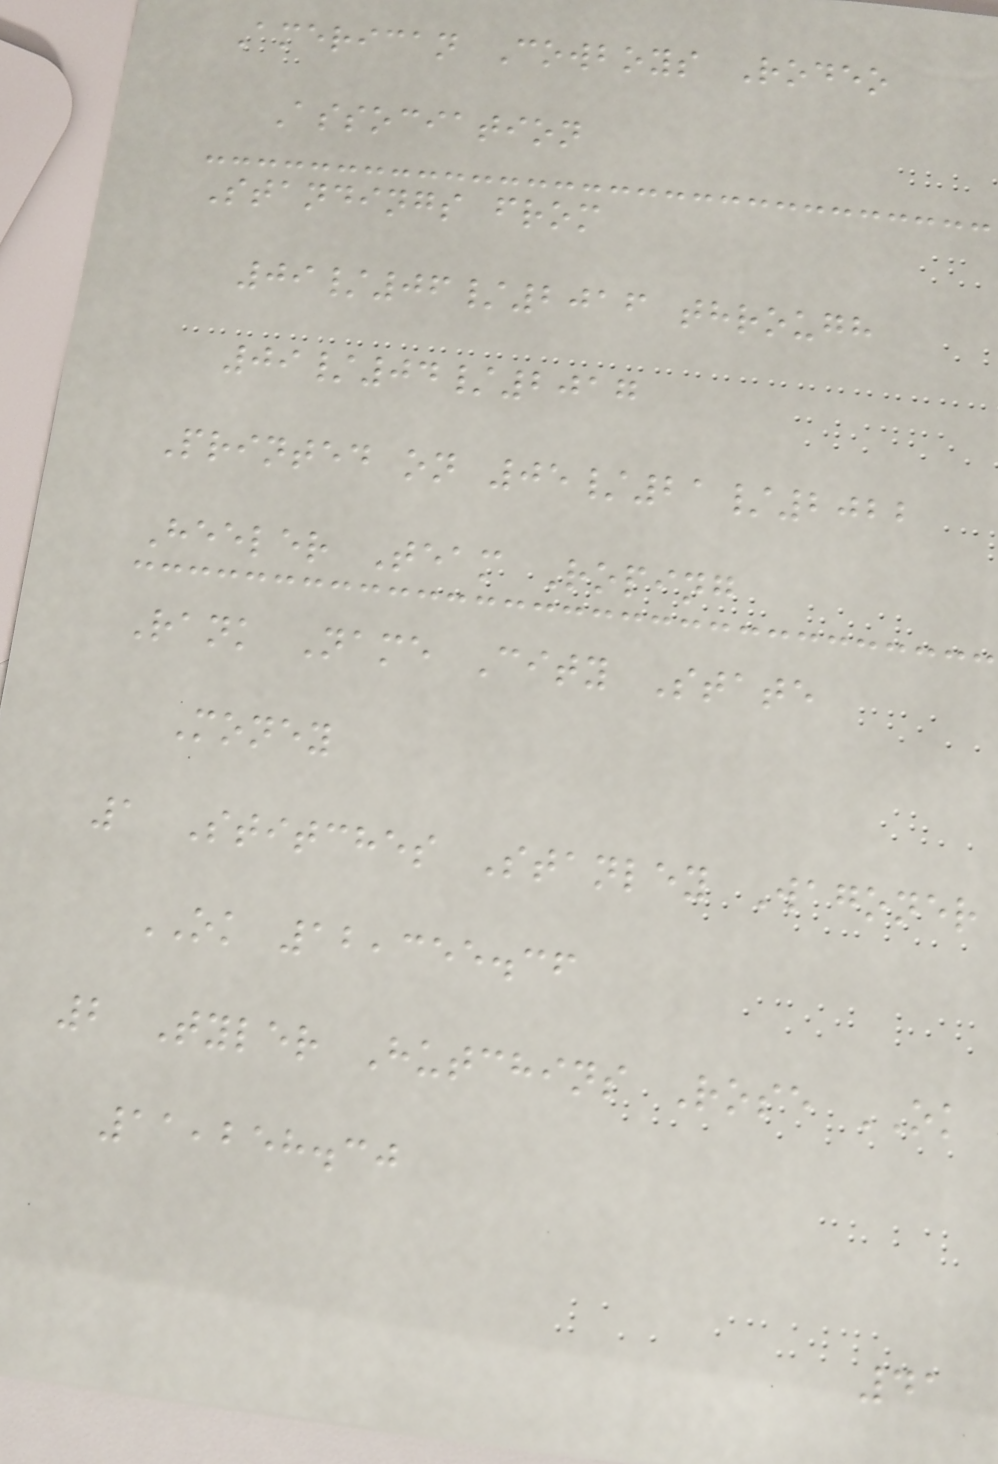American Cowboys Rodeo
Association
Standings from
09/06/2016 through
09/04/2017
Printed on 05/21/2022
Heeler Team Roping
Rank Name City State
Money
1 Stitches Stanley Wagoner
OK 12,355.36
2 Tyler Hutchins Rose OK
11,258.30
41
